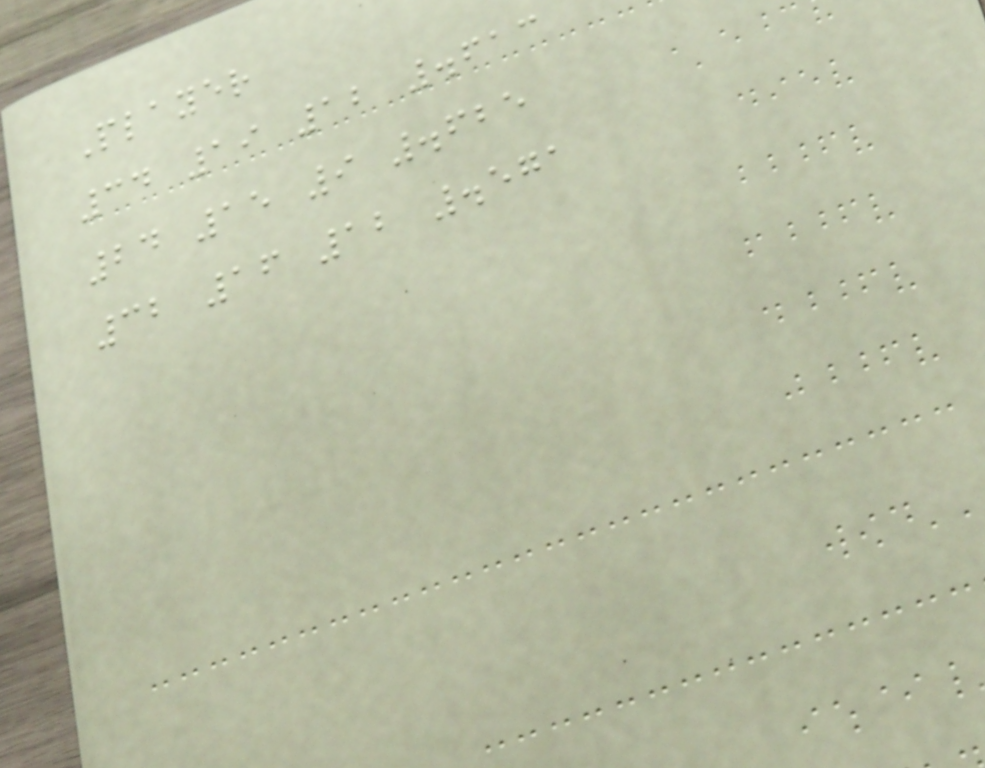Player
34 19 12 .613
24 15 9 .625
32 16 12 .571
